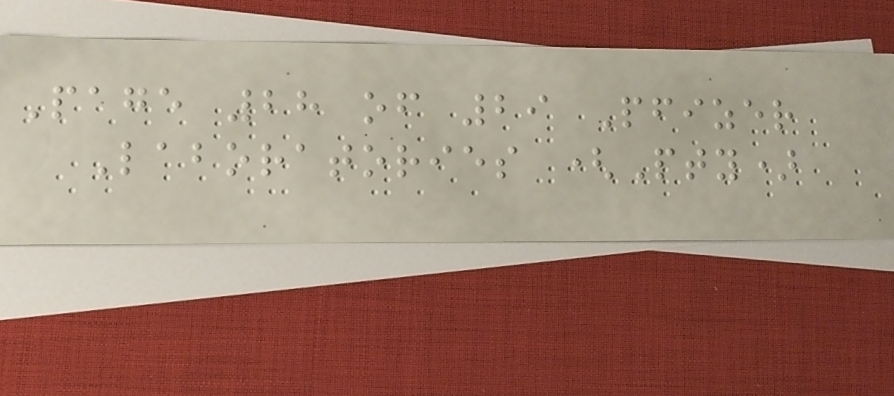Page 28 of 29 Pfizer
Laboratories (Pty)
